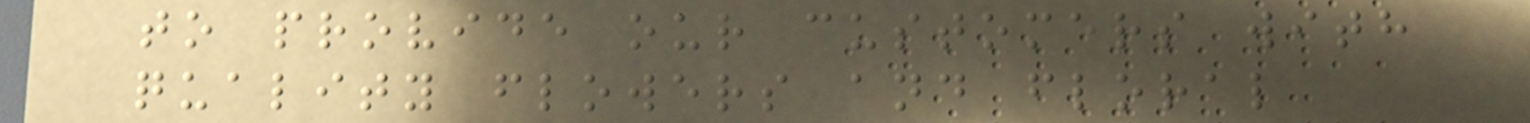to provide our customers with
quality flowers and floral
